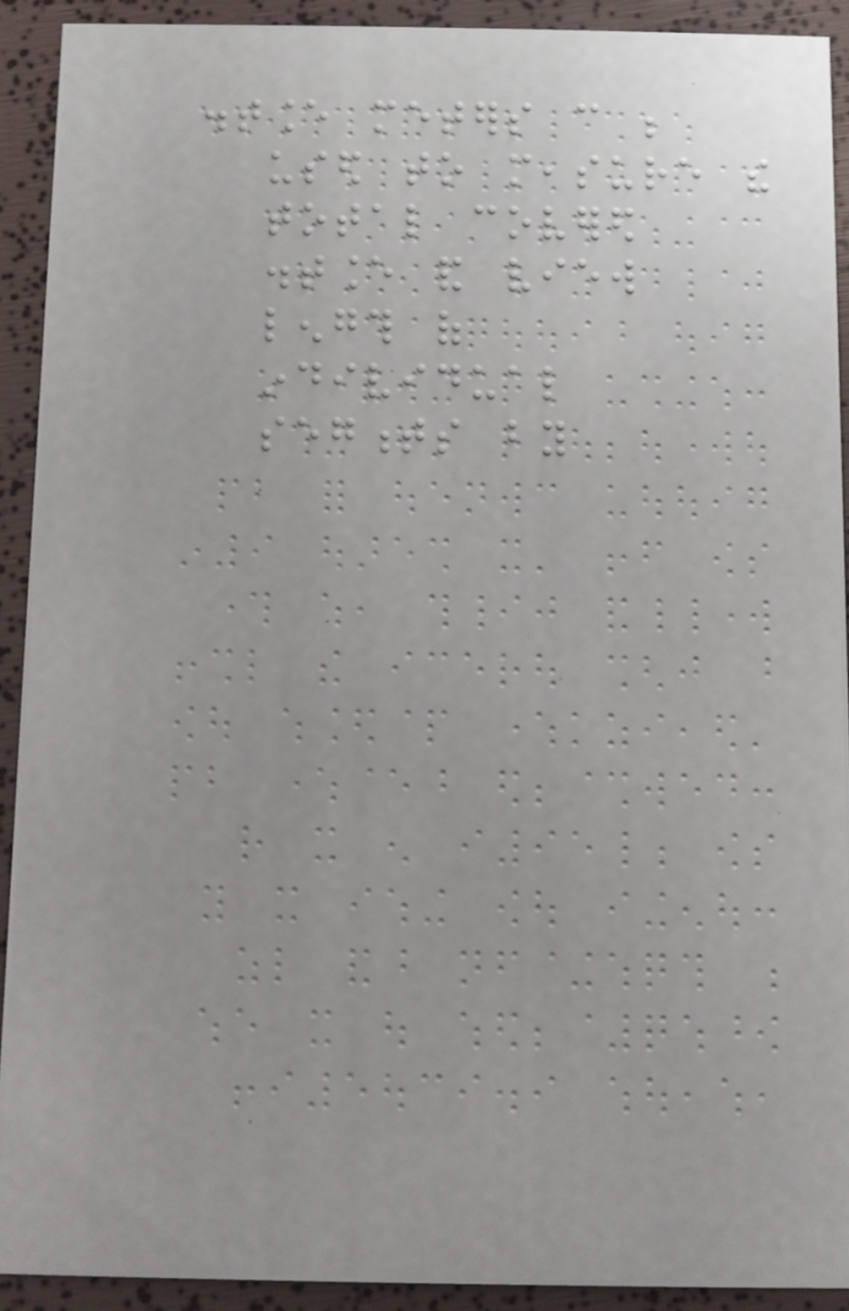distance meters can be
used to measure the
total covered
distance and view
length of
individual
segments by
